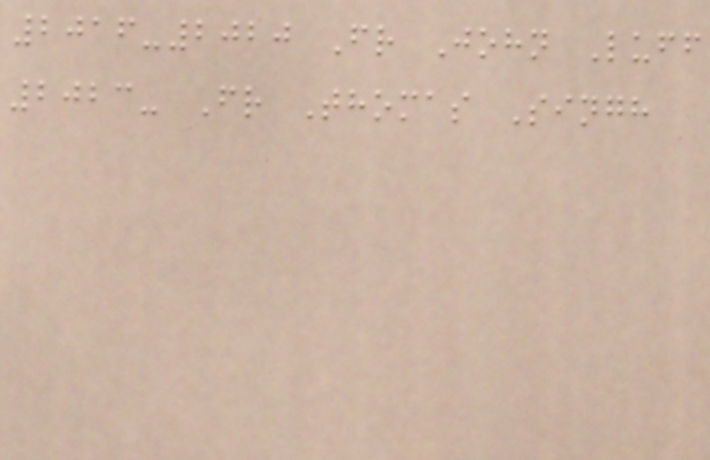2016-2020 Fr John Luff
2023- Fr Thomas Singh
